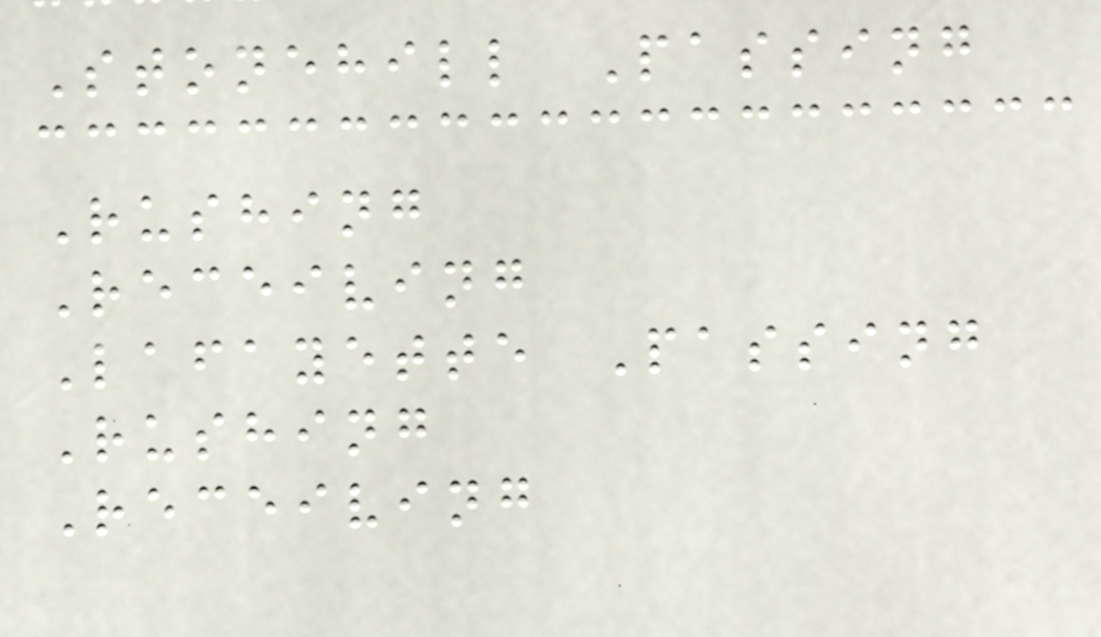Stonehill Passing
Rushing
Receiving
Lafayette Passing
Rushing
Receiving
